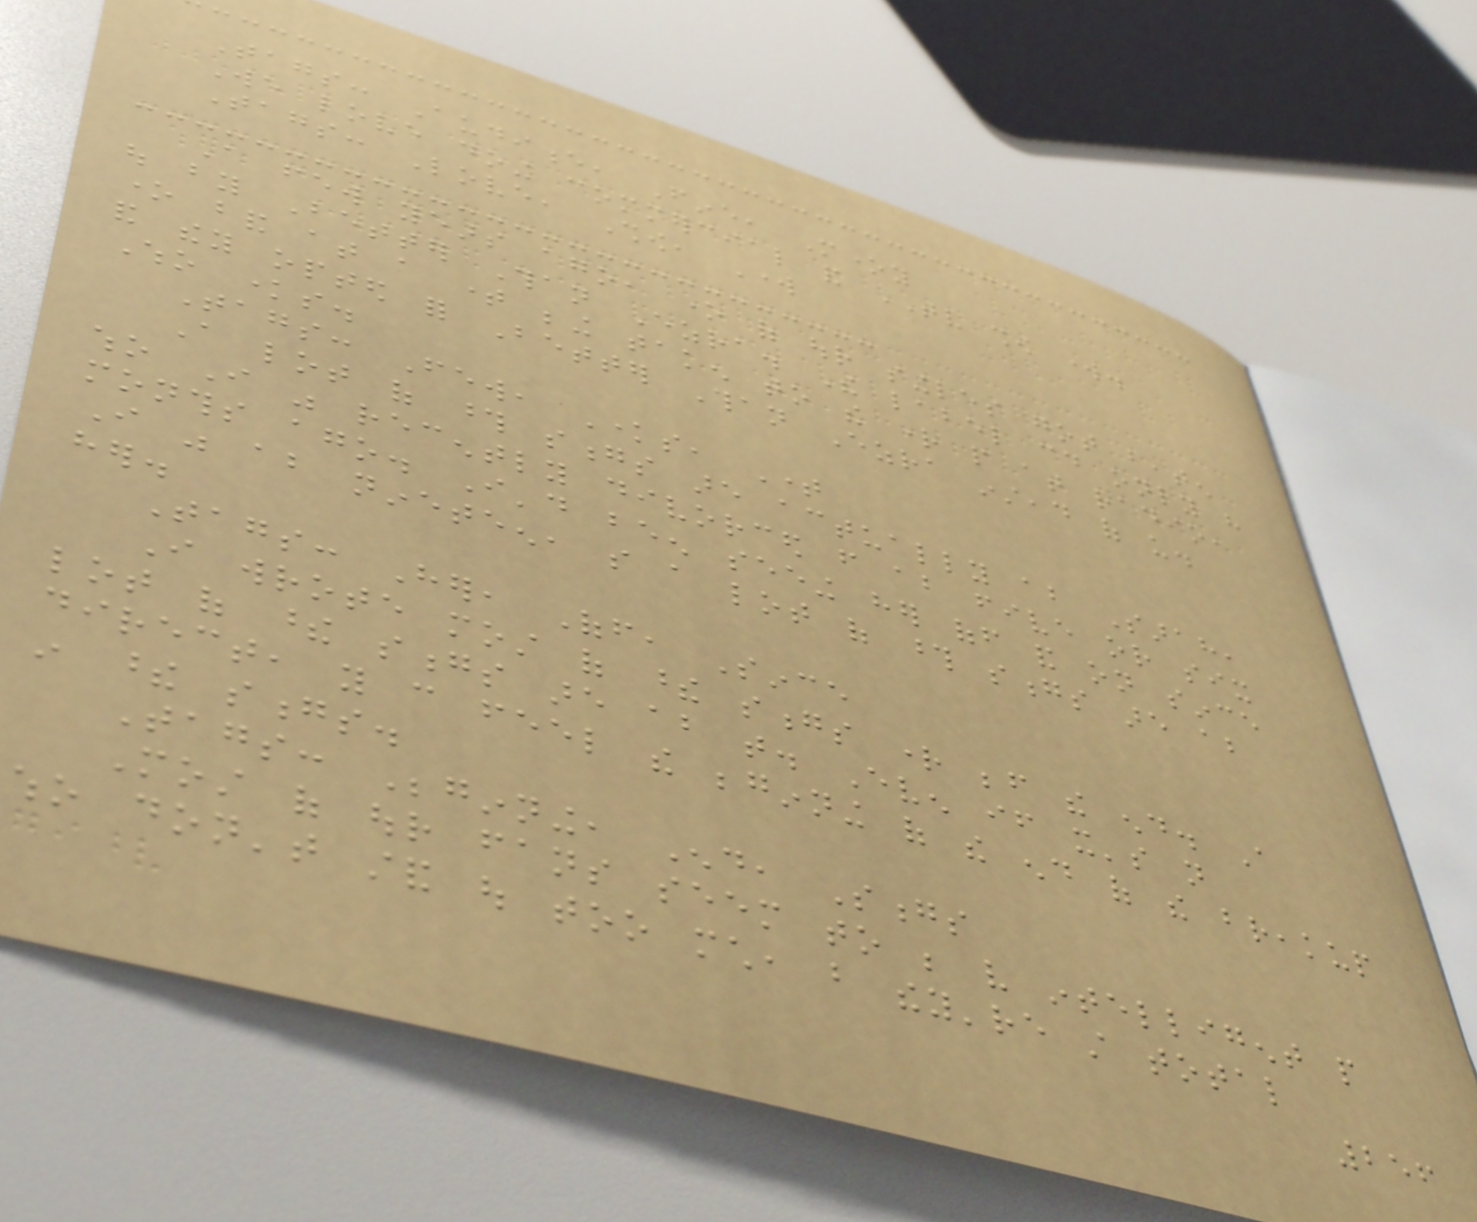Tags: Audience, Fine, Money
We love doing commercial and TV show work.
Tags: Love, Show, Work
A few years ago, one of our singles got beaten
out by Better Than Ezra. The label could only have
one band at a time being taken to the right people at radio,
and they opted for Better Than Ezra instead of us.
Who knows.
Tags: Few, Knows, Time
A lot of those songs are actually about Sarah,
who I was recently divorced from about five or six
months ago. I'd been seeing her off and on since
I was about nineteen, so a lot of those songs are about
her.
Tags: Her, Off, Since
I wrote most of these songs right before the end. A
lot of these songs are about that. Even if it's not
direct, you can feel the beginning of the end of the breakup
in these songs.
Tags: Beginning, End, Songs
Most of our fans seem to be very intelligent people
who don't stand out too much, but they're still total
256
